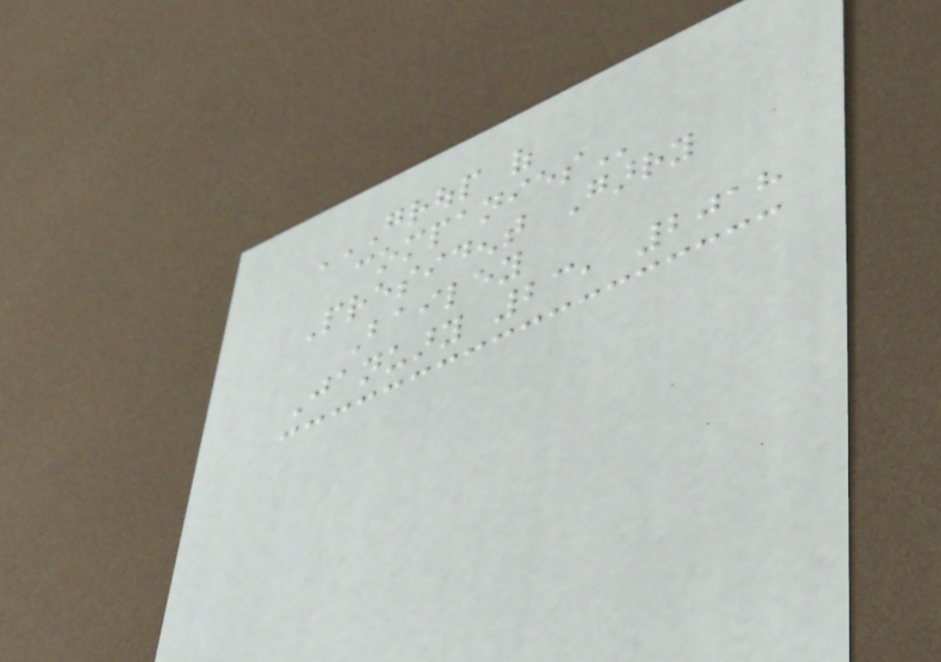GROUP OF
COMPANIES
President Garry
Bailey
January 23, 2018
